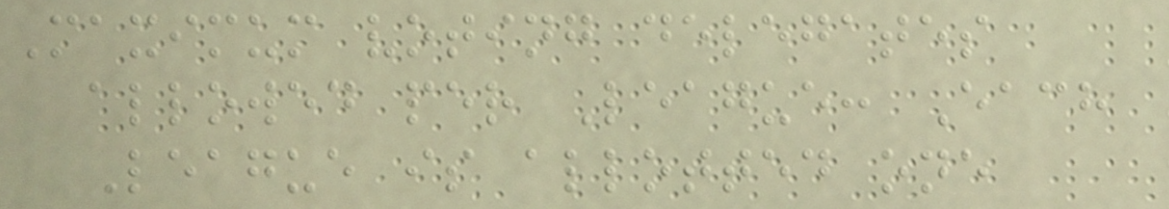Maximum voting delegates
allowed per League: Each
League is allotted one
